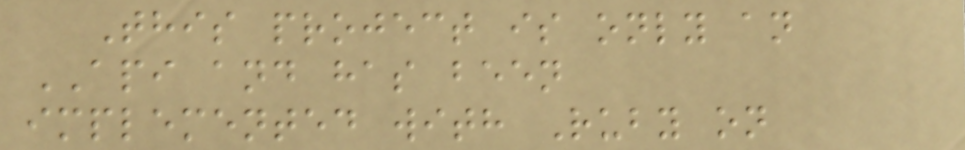This project is only an
API and has been
implemented with Ruby on
